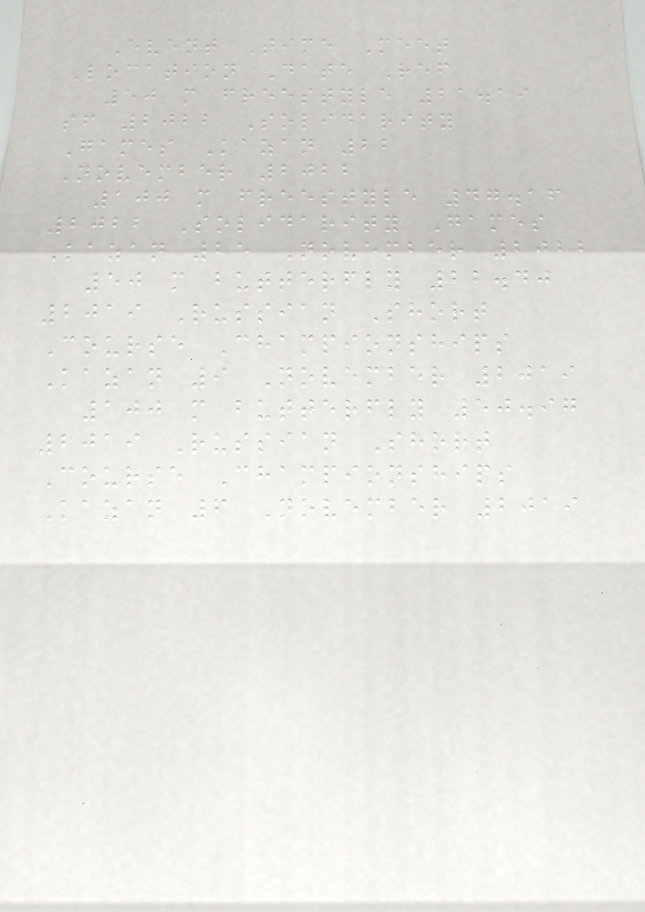Event Time Meet
Location Date Ref
50 m freestyle 21.19
sf 2022 Solidarity
Games Kazan 22
November 2022
100 m freestyle 47.16
2022 Solidarity Games
Kazan 25 November 2022
50 m butterfly 22.40
2019 Russian Short
Course Championships
Kazan 9 November 2019
100 m butterfly 50.97
2019 Russian Short
Course Championships
Kazan 6 November 2019
